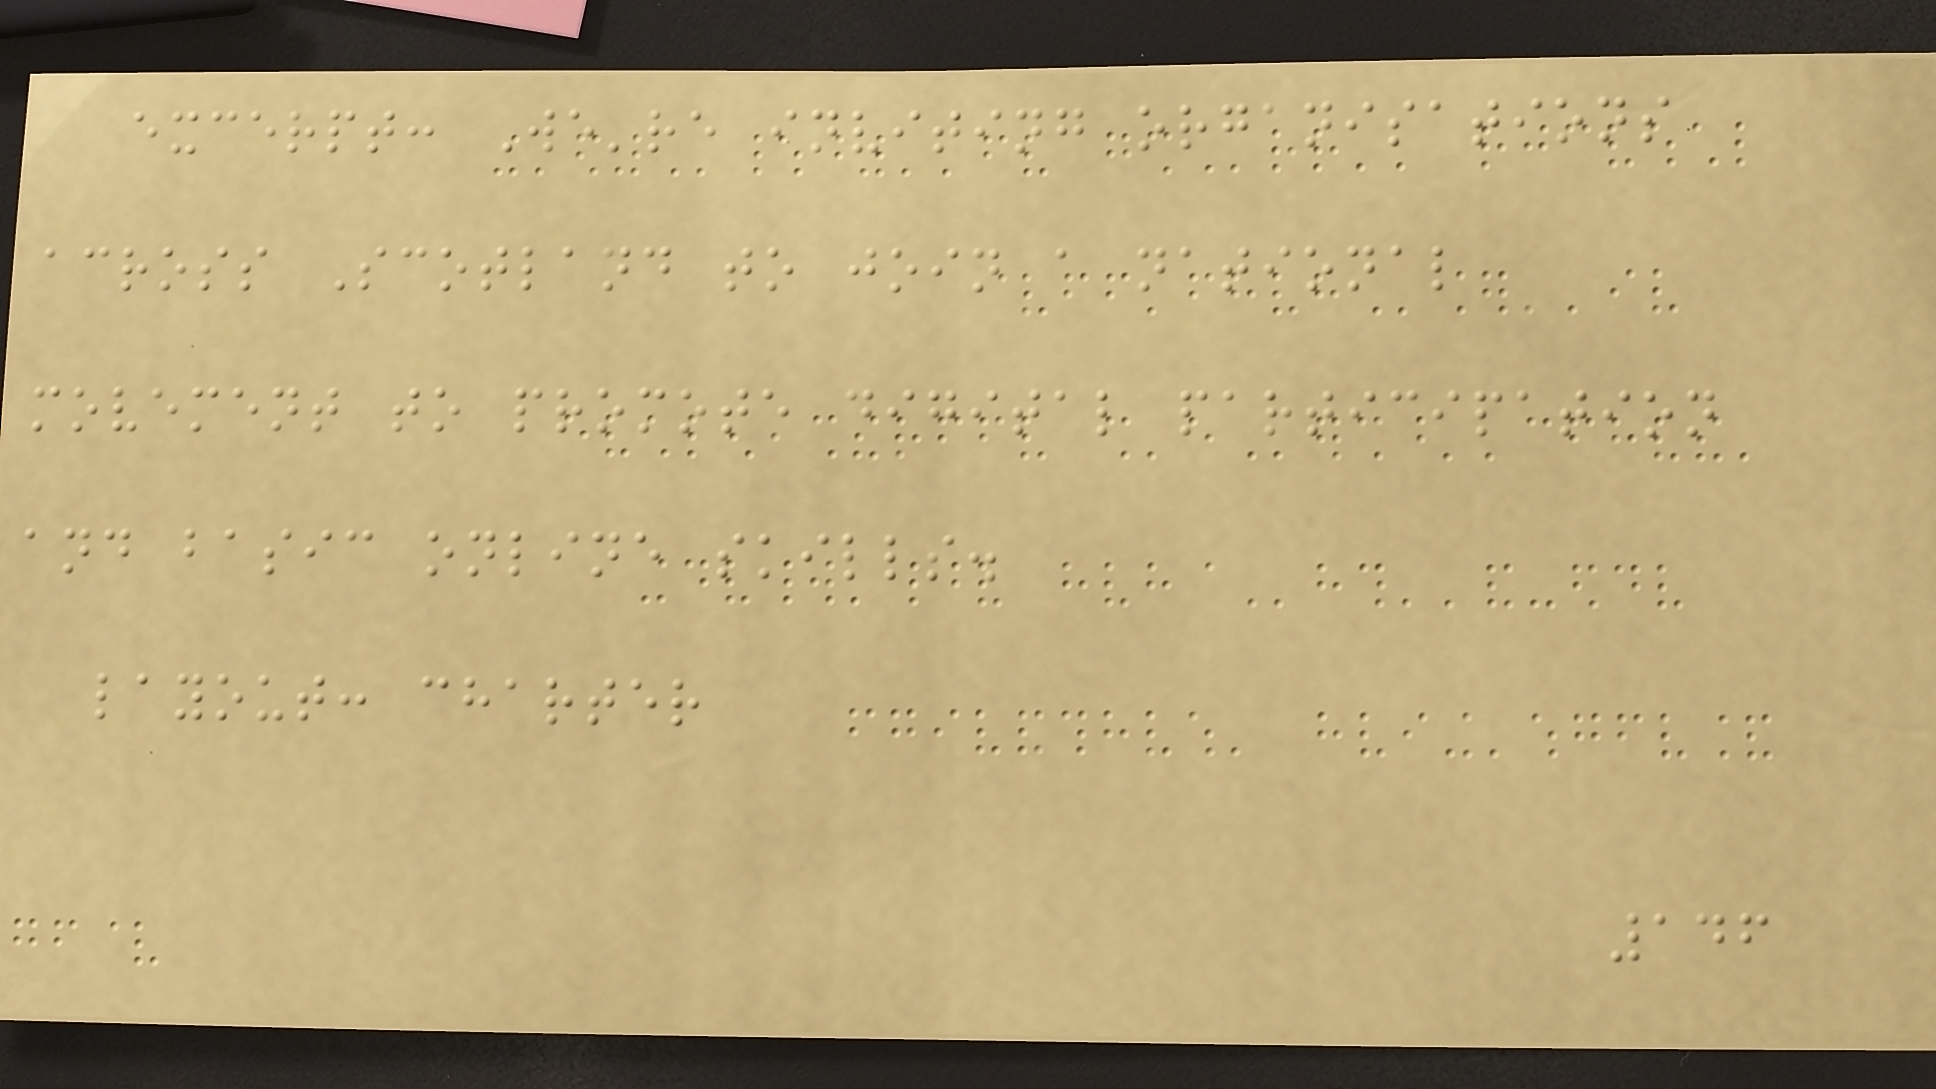excerpt: We're inviting organisations
across Scotland to join a national
movement to promote digital participation
and basic online skills.
layout: charter
146
